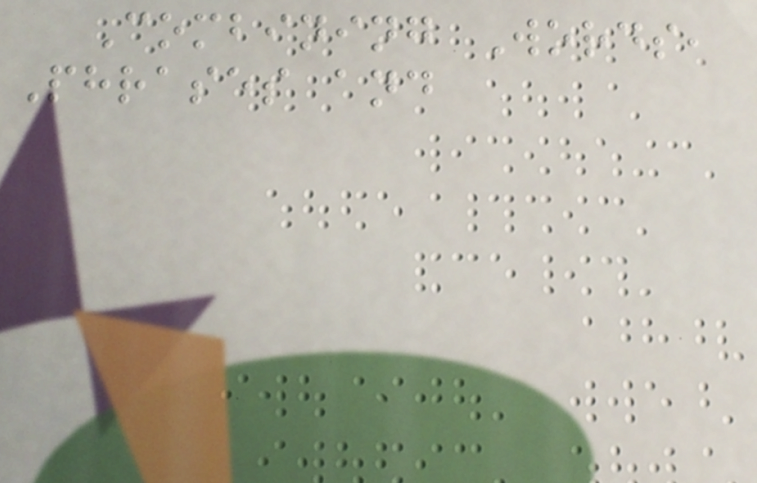Combining Words,
Phrases and
